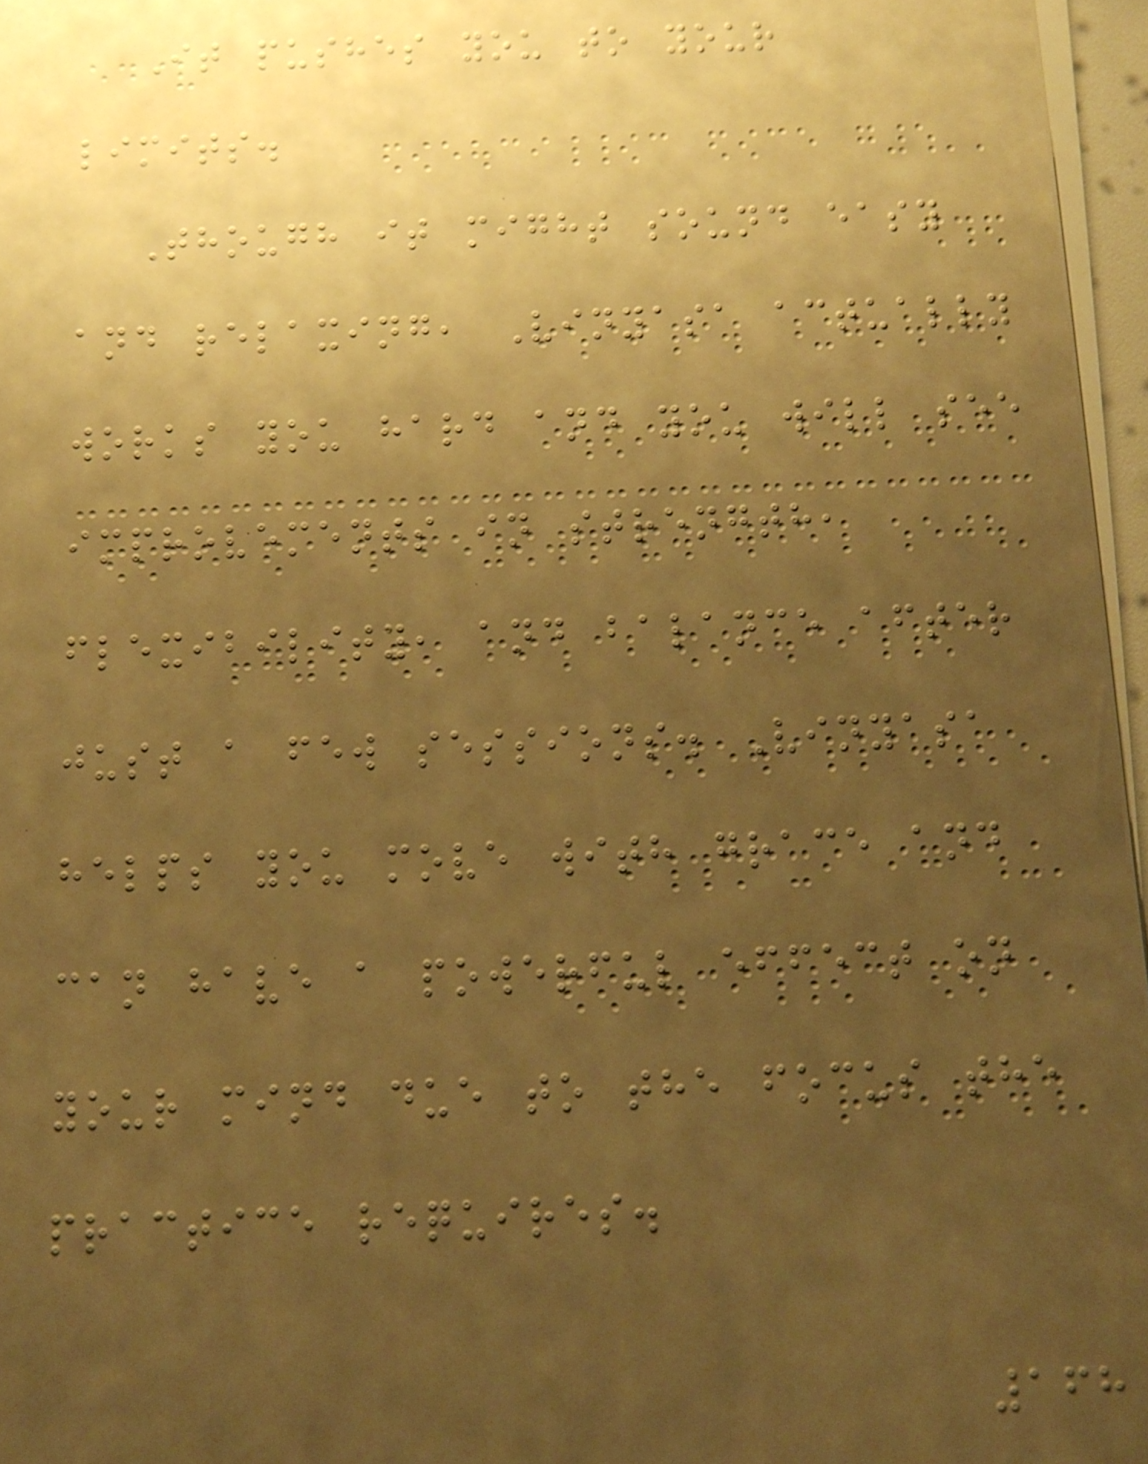It pushes you to your
limits.
Though it might sound easy
and relaxing, Vinyasa actually
works you hard and you will see
improvements in strength,
flexibility, and balance after
just a few sessions. Vinyasa
helps you move with grace and
can have a powerful effect on
your mind due to the focus the
practice requires.
168
